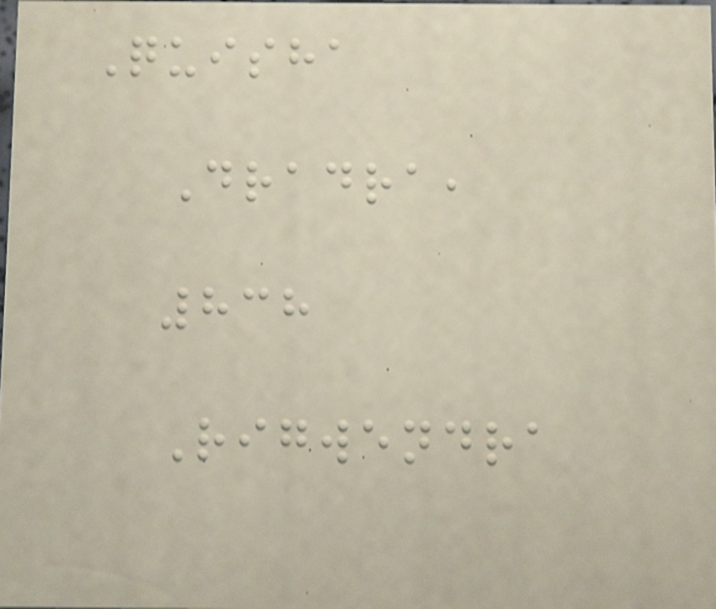Quisha
Dradra,
838
Rigwendra
